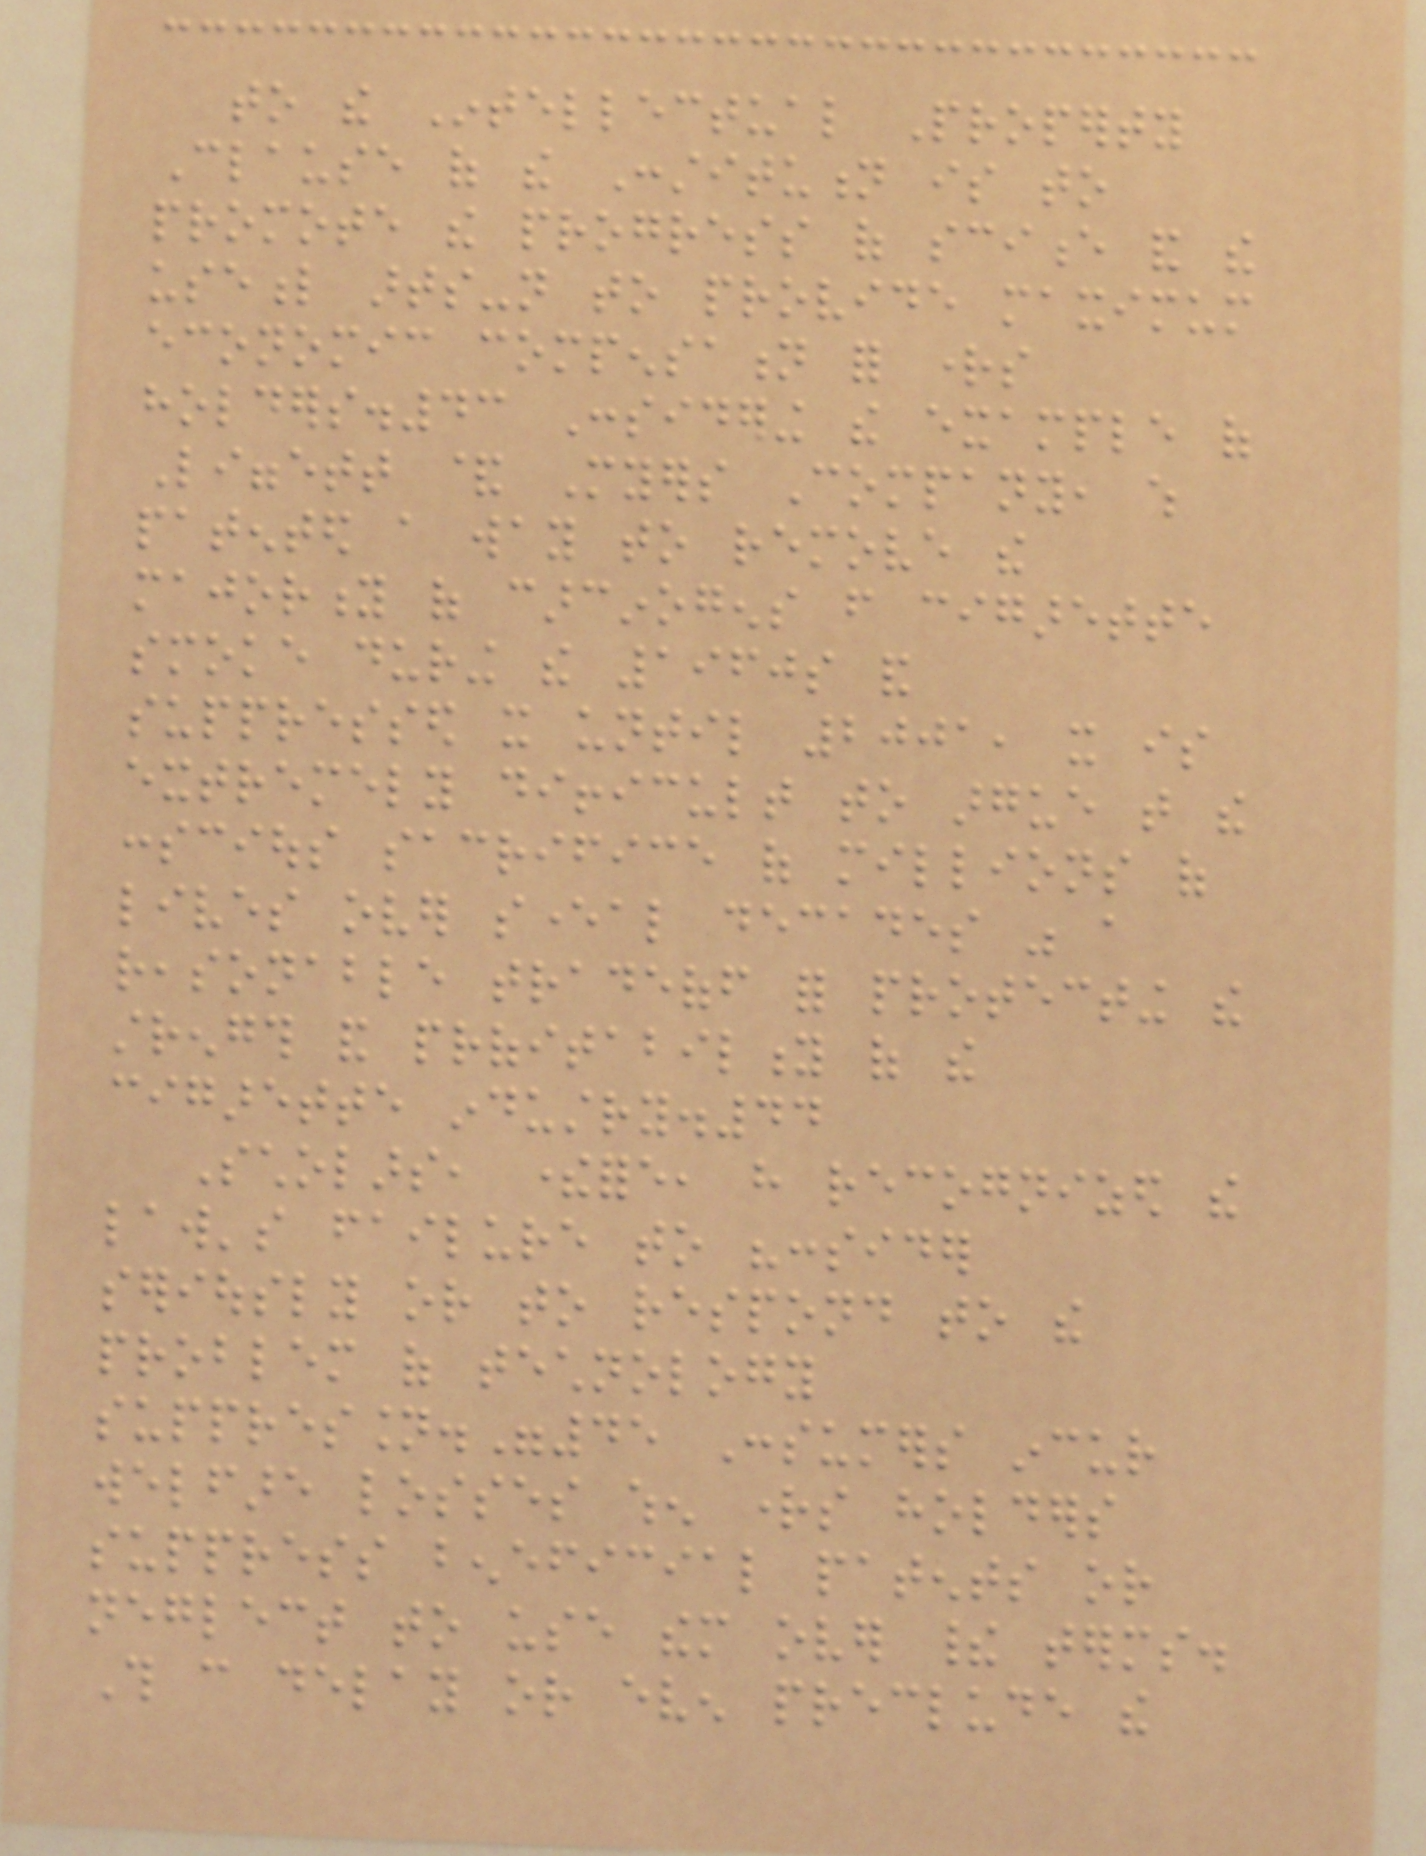to the Intellectual Property
Clause of the Constitution is to
promote the progress of science and the
useful arts-not to provide maximum
economic compensation for rights
holders.43 Considering the example of
Liggett & Myers Company, which
patented a way to remove the
majority of carcinogens from cigarette
smoke during the 1960s and
suppressed it until 2001, it is
extremely difficult to argue that the
conscious sacrifice of millions of
lives over several decades was a
reasonable tradeoff for protecting the
strength and profitability of the
cigarette industry.44
Scholars, therefore, have recognized the
law's failure to "consider
seriously or to respond to the
problem of technology
suppression."45 Consumers incur
welfare losses when rights holders
suppress beneficial patents or
neglect to use them over their terms.
This can delay or even preclude the
